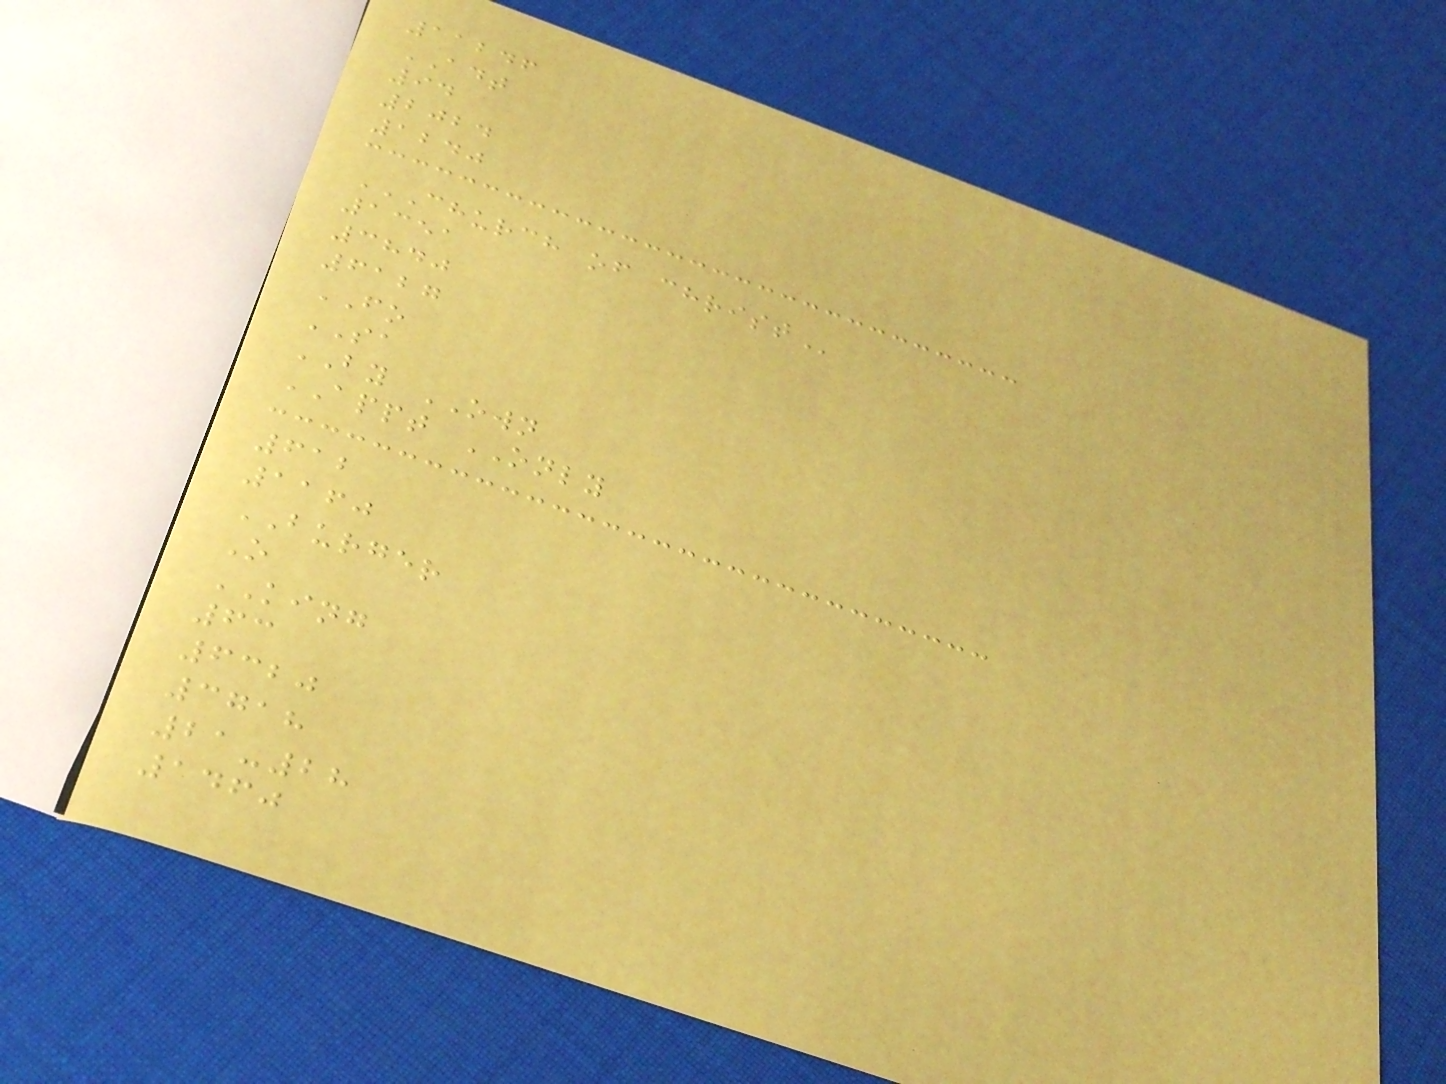11246
ADT
94
2024
1240
CHURCH OF CHRIST
1351
3840
6127
FO
SA
BY OWN
APPT ONLY
612
1160
BURGER
O
KING
63
6320
3718
21-28
1460
